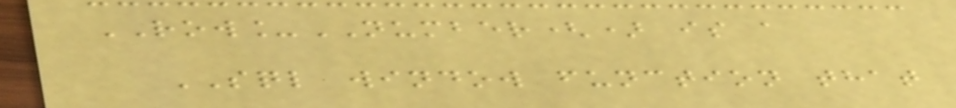ROW_NUMBER() is a
SQL window function that
